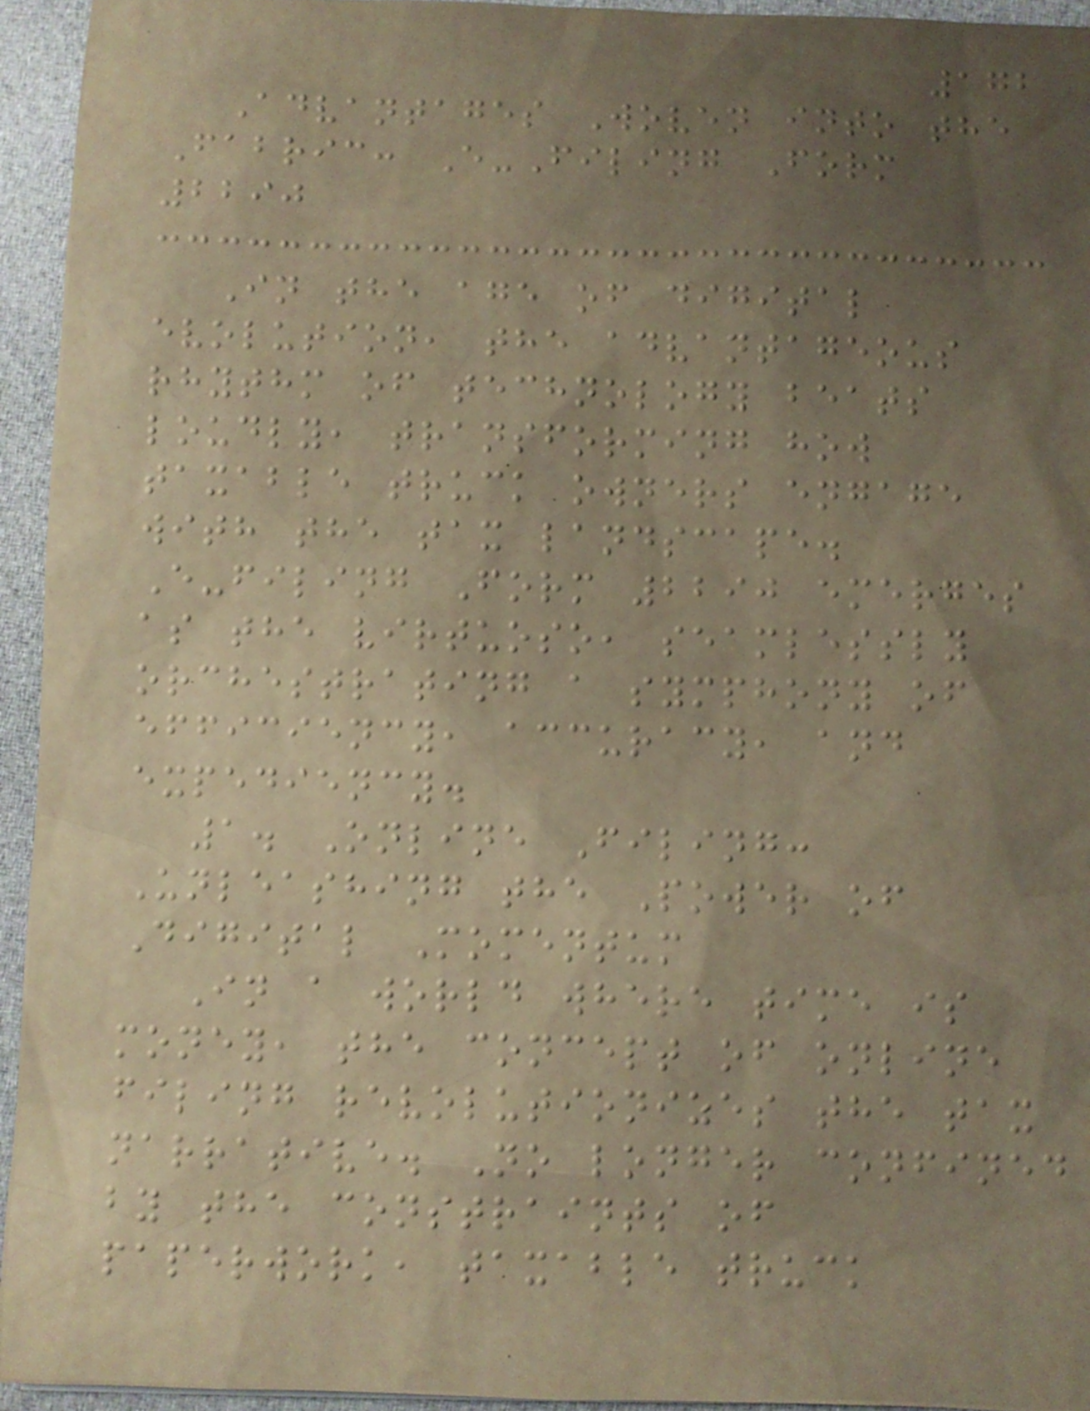172
Advantages Woven into the
Fabric: E-Filing Form
2290
In the age of digital
evolution, the advantageous
rhythm of technology beats
loudly, transforming how
taxable truck owners engage
with the tax landscape.
E-filing Form 2290 emerges
as the virtuoso, seamlessly
orchestrating a symphony of
efficiency, accuracy, and
expediency.
1. Online Filing:
Unleashing the Power of
Digital Momentum
In a world where time is
money, the concept of online
filing revolutionizes the tax
narrative. No longer confined
by the constraints of
paperwork, taxable truck
